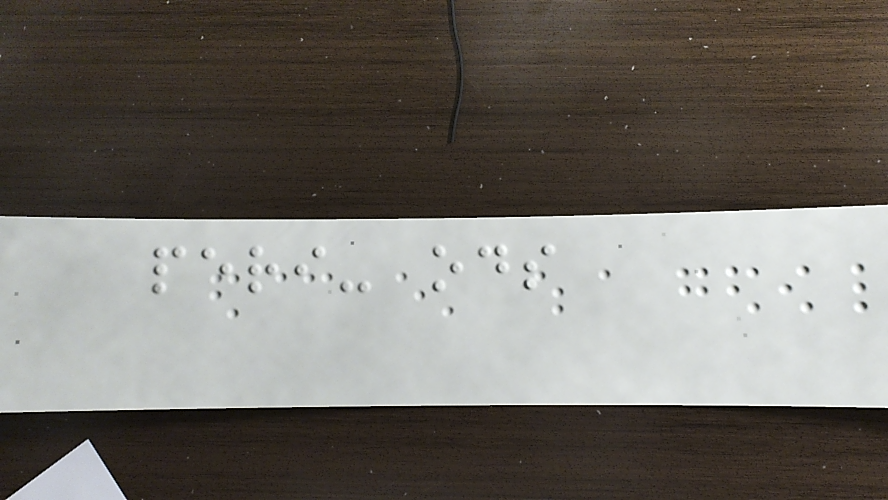peri- ods
